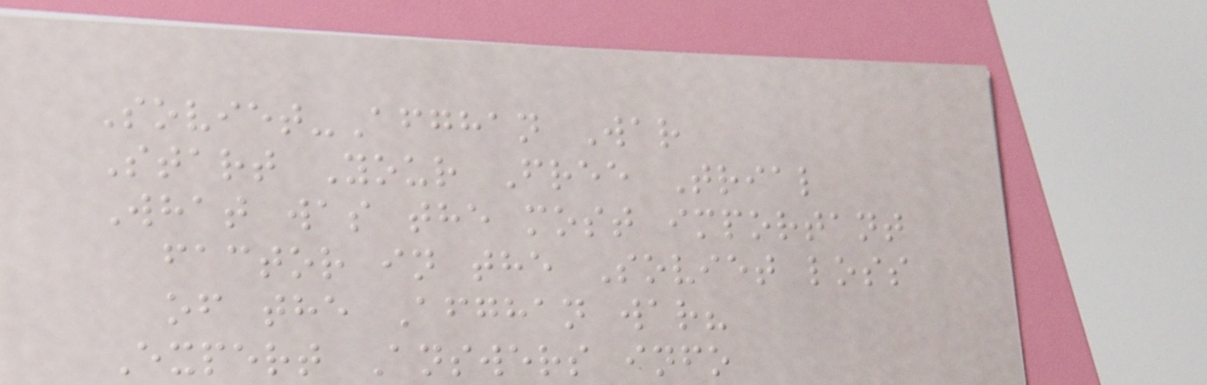Soviet-Afghan War
Start Your Free Trial
What was the most important
factor in the Soviet loss
of the Afghan war?
Expert Answers info
